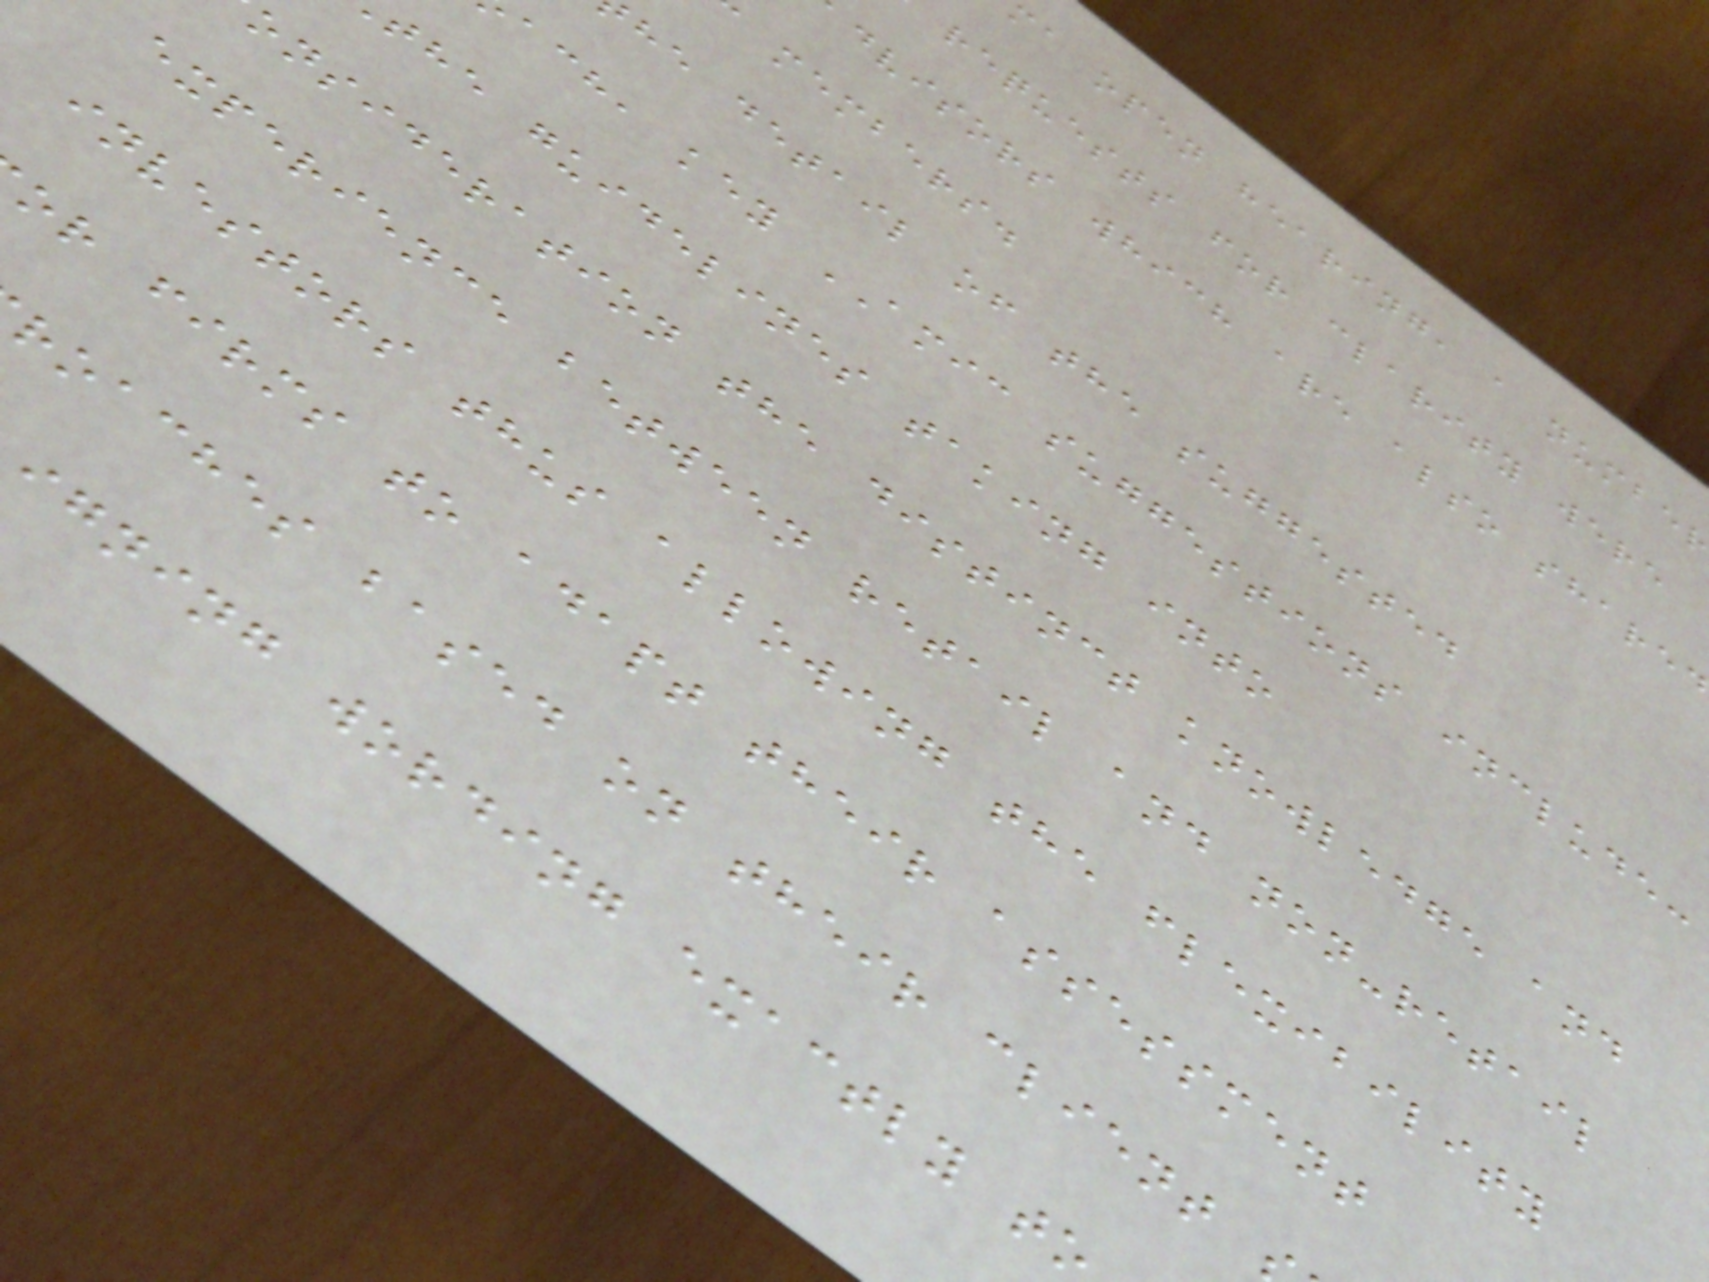ma open hearing, a numbe
requests for clarity were
dvisors which are also shared
members.
he detail of the suggested
ach, key AMIC suggestions include:
the guidelines taking into
onsideration the distinct knowledge and
experience between retail and non-retail
investors thus allowing the flexibility
or firms to adapt their assessment
roaches based on their client
igning wording exactly t
